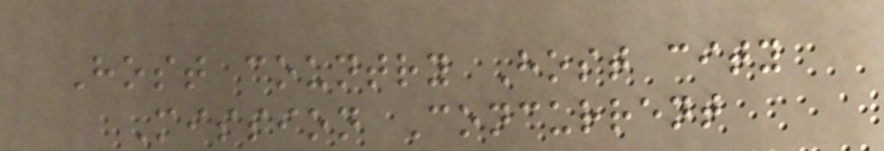Host country Host city
Mission Concurrent
